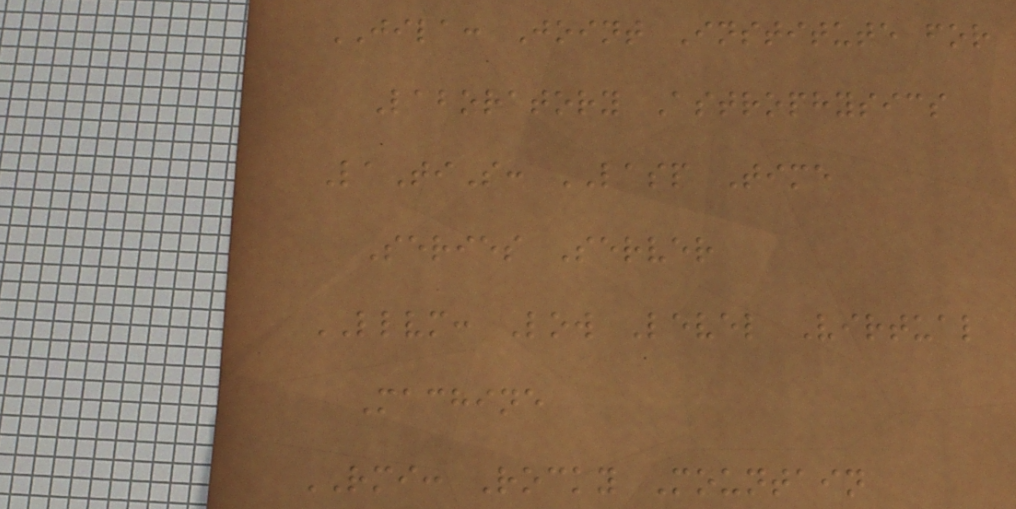JILA: Joint Institute for
Laboratory Astrophysics
LaTiS: LASP Time
Series Server
LLVM: Low Level Virtual
Machine
RMI: Rocky Mountain
